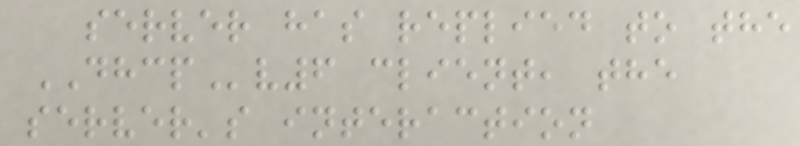server has replied to the
DHCPv6 client, the
server's interaction
